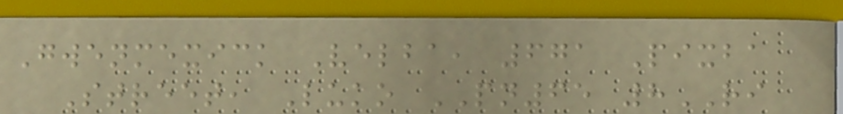Gwenmexick Velba, 671 Pixba
Street, Luko PN65 8RI
